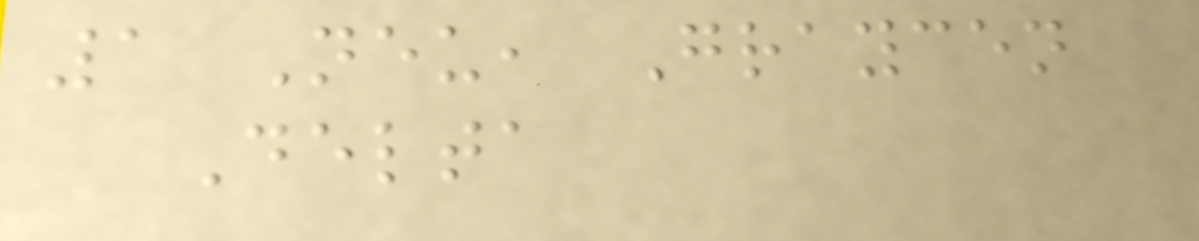1 Neu, Graycen
Delta
